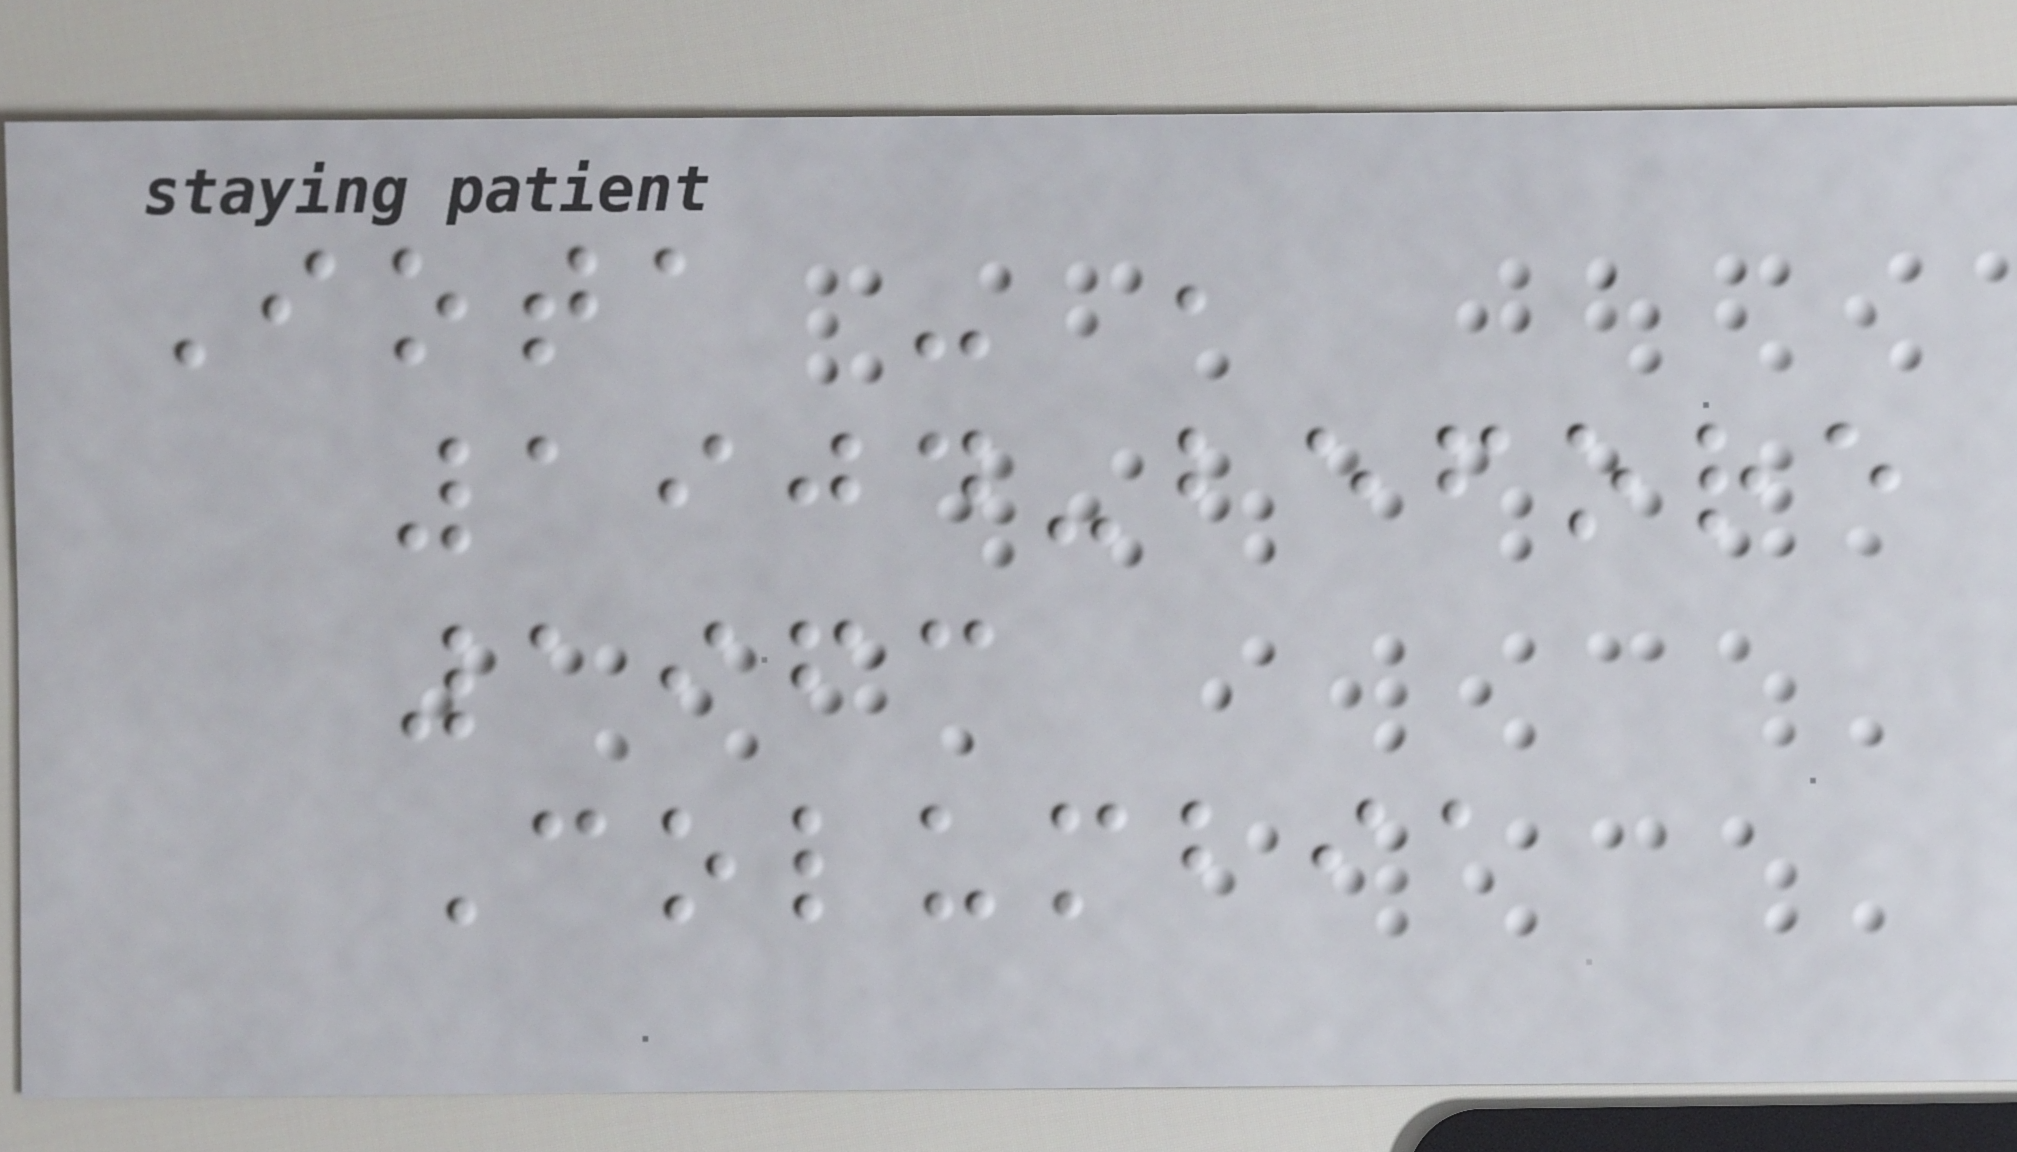Iota - ,
1904-before
1963
Columbia
